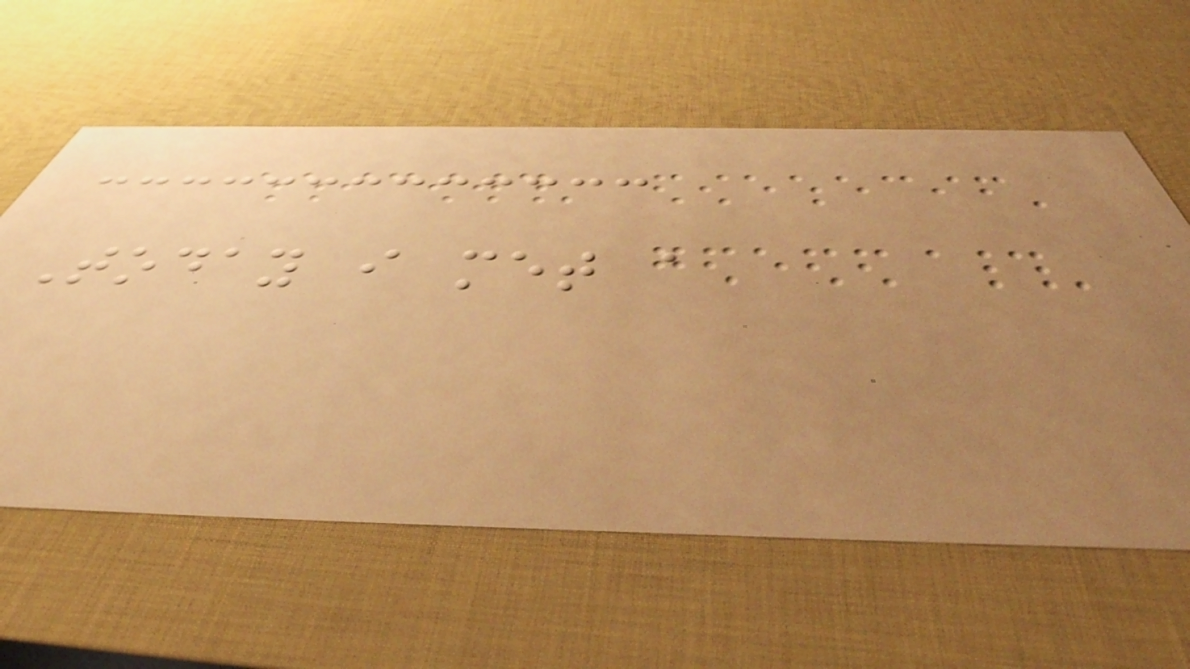Today i met a
